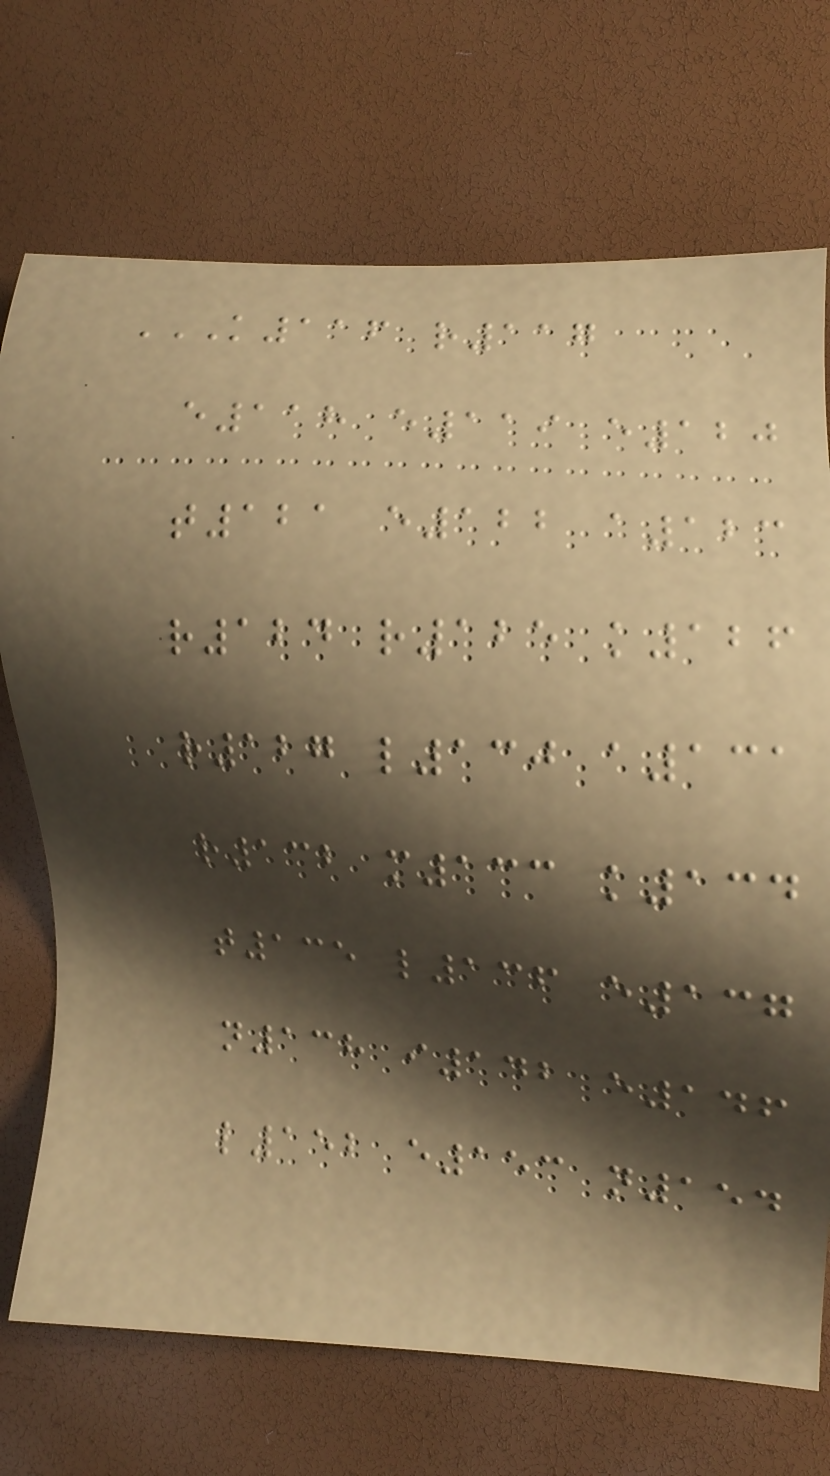K116 R117
E118 E119 E120
T121 E122 A123
R124 R125 K126
R127 L130 A131
R132 M133 K134
T135 L136 E137
N138 I142 E146
L152 E153 N154
